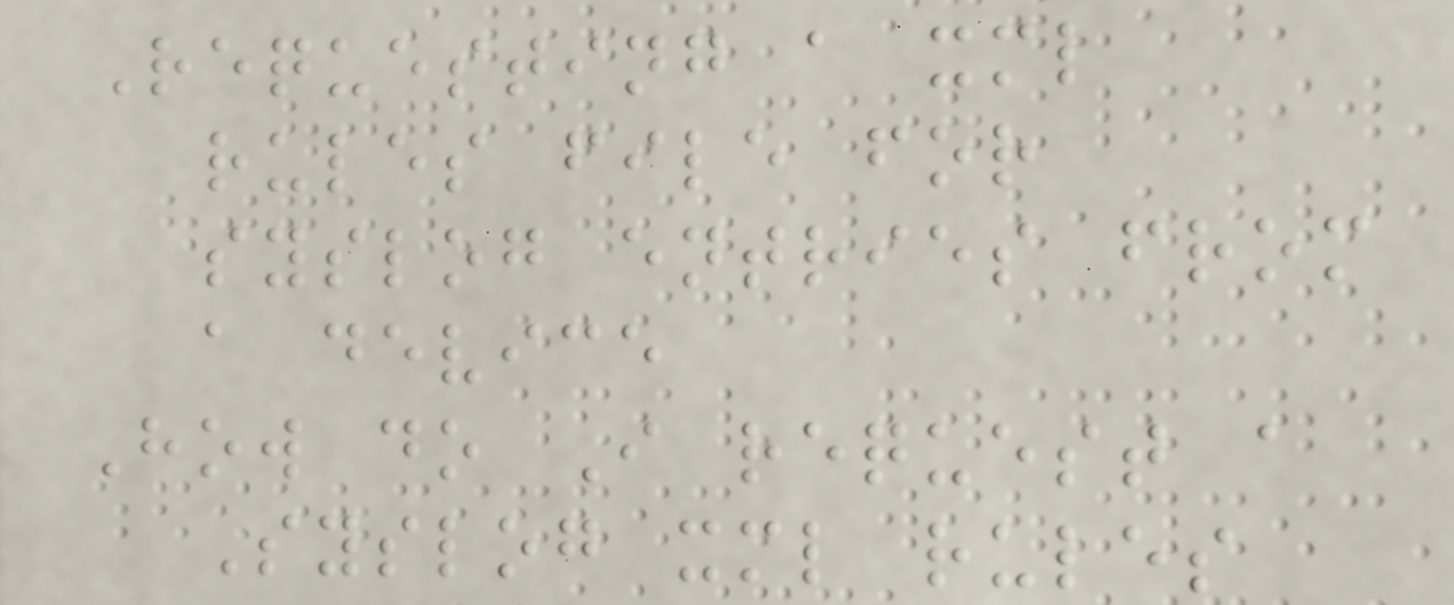Requesting a xml
rules file for
syslog entries from
a device
How do I request a
Syslog xml rules
